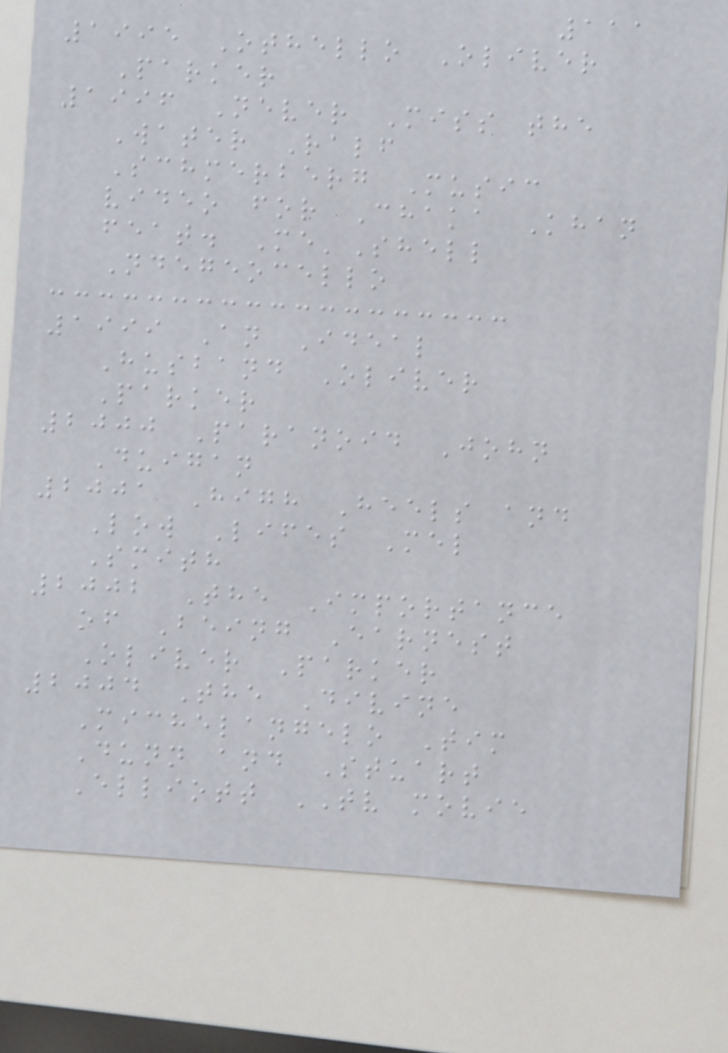111
1995 Othello Oliver
Parker
1996 Never Miss the
Water Ralf
Schmerberg Music
video for Chaka Khan
feat. Me'Shell
Ndegeocello
1999 An Ideal
Husband Oliver
Parker
2000 Paranoid John
Duigan
2001 High Heels and
Low Lifes Mel
Smith
2002 The Importance
of Being Earnest
Oliver Parker
2004 The Divine
Michelangelo Tim
Dunn and Stuart
Elliott TV movie
